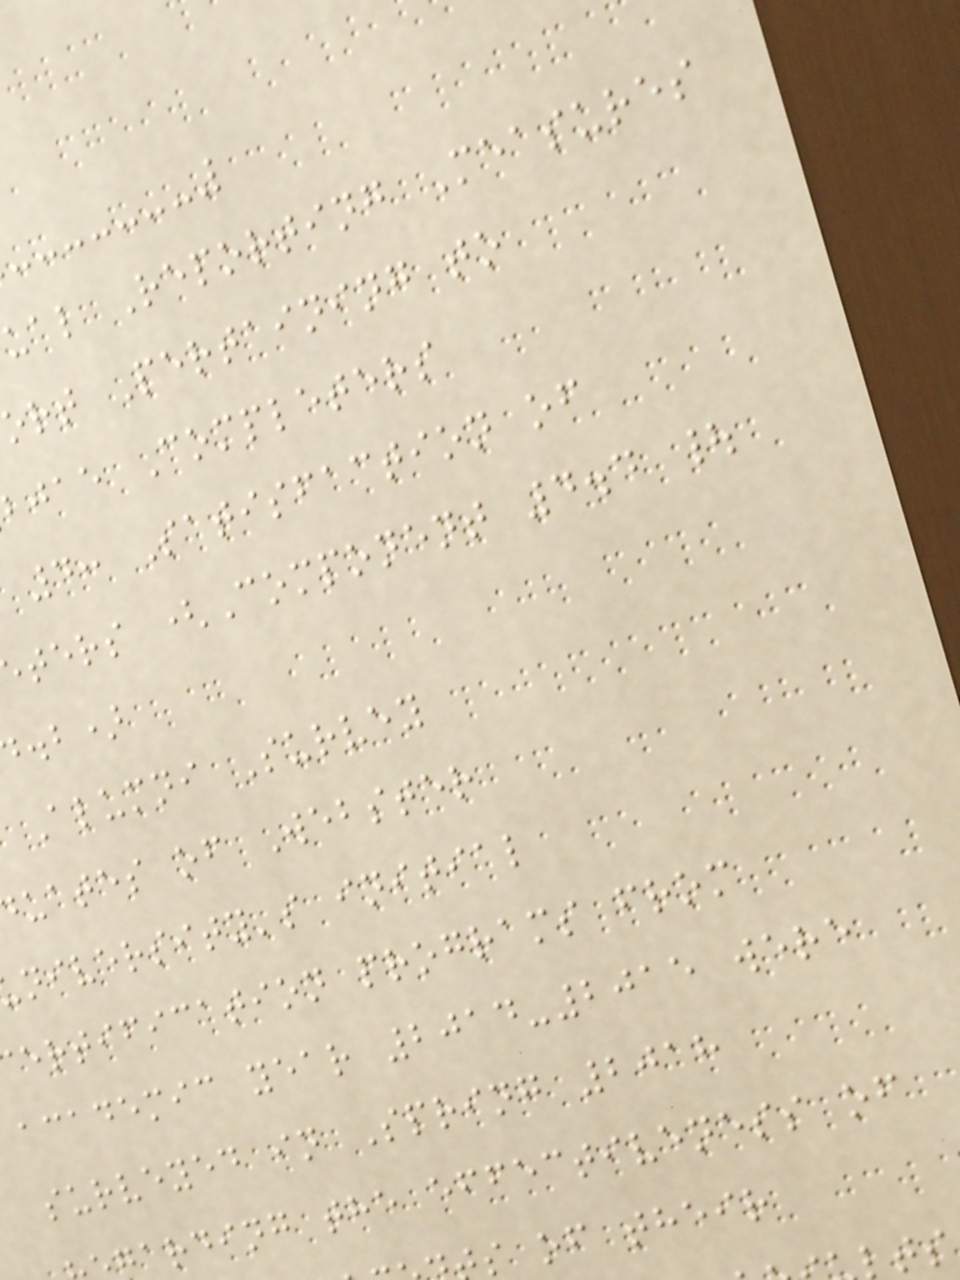ual Reporting Measures
ort Pertaining to
bjae Completers
4: Satisfaction of
ters (Component 4.4 |
.b)
Alumni Survey
uates of Webster
niversity's initial
ertification programs from
academic year 2014-2015 were
surveyed in Spring 2018
arding the effectiveness of
s of their
